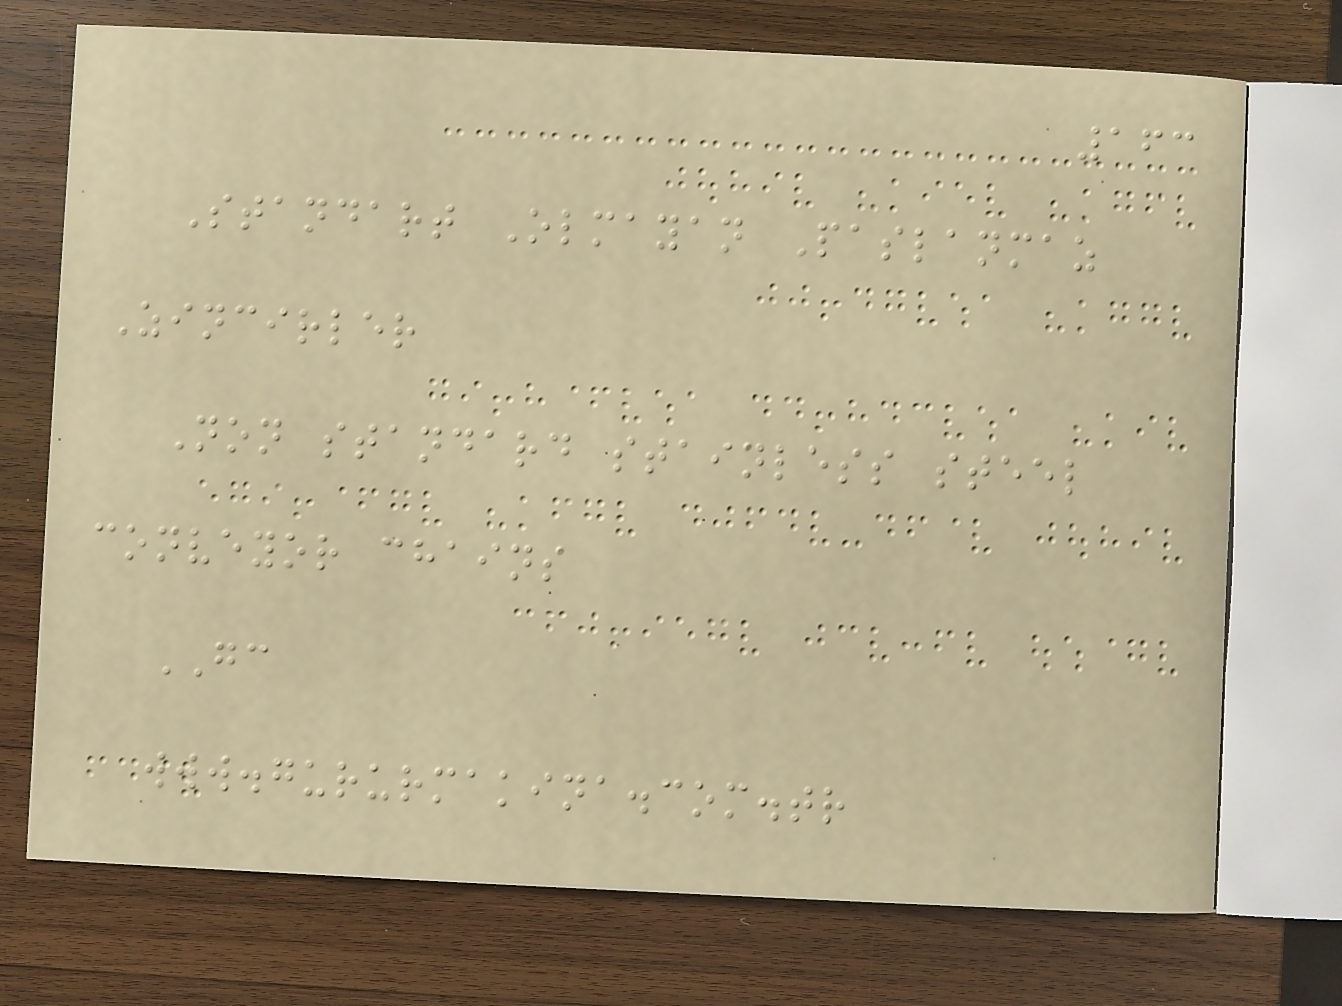163
Standart Olmayan Paslanmaz
Zincirler
Non standard stainless steel
conveyor chains
GC
www.gururmakina.com.tr
